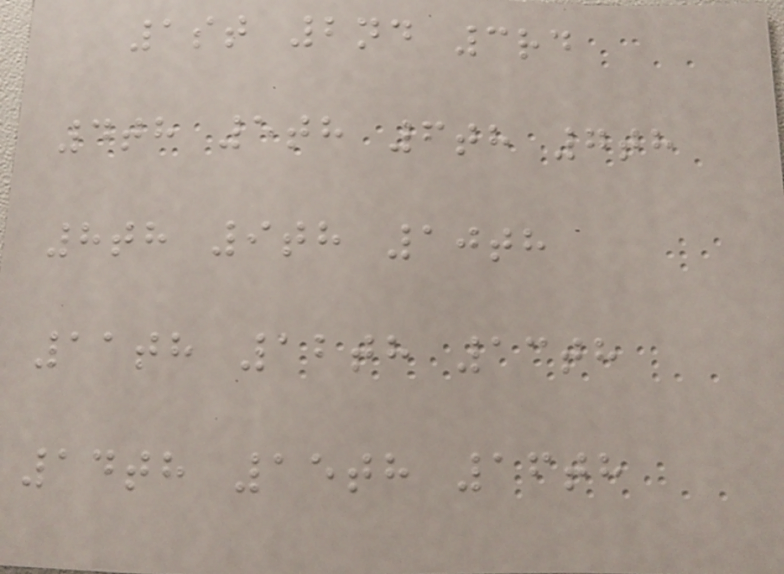1st 2nd 3rd
4th 5th 6th 7th
8th 9th 10th
11th 12th 13th
14th 15th 16th
